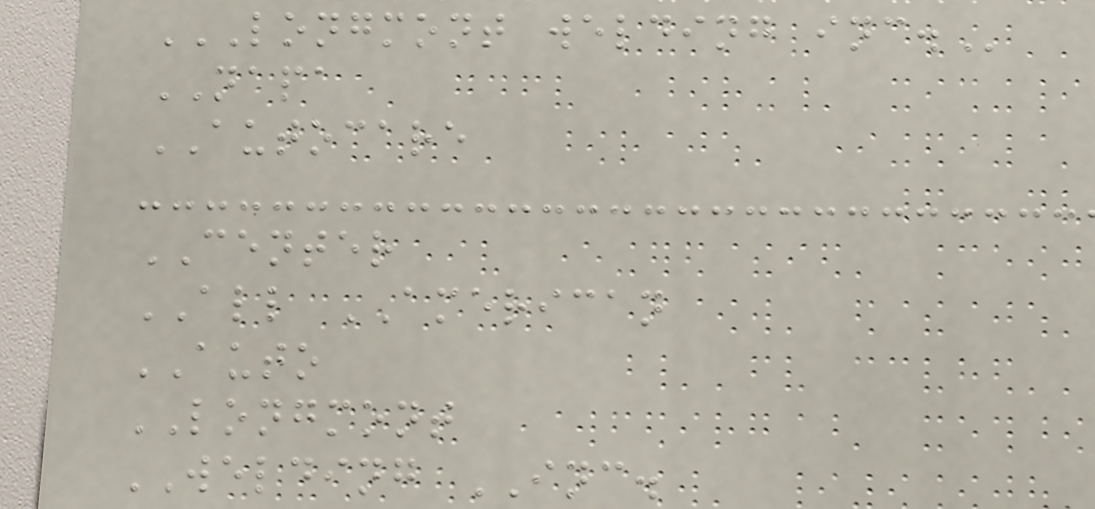LONGMONT WELDING INC.
NAPA
AUTOCARE
CENTER
ALL AMERICAN
AUTO
LONGMONT
WELDING INC.
